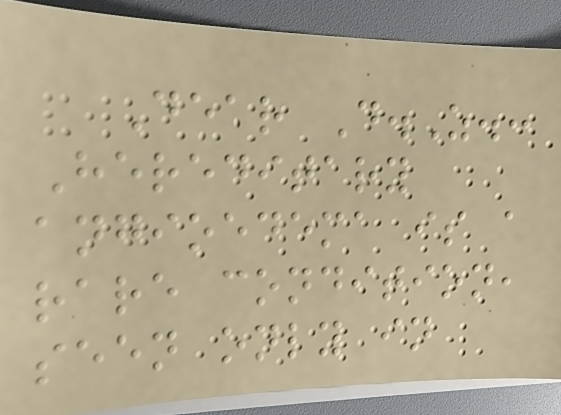Dear D.Z.:
Hereditary
angioedema is a
rare condition,
seen only in
